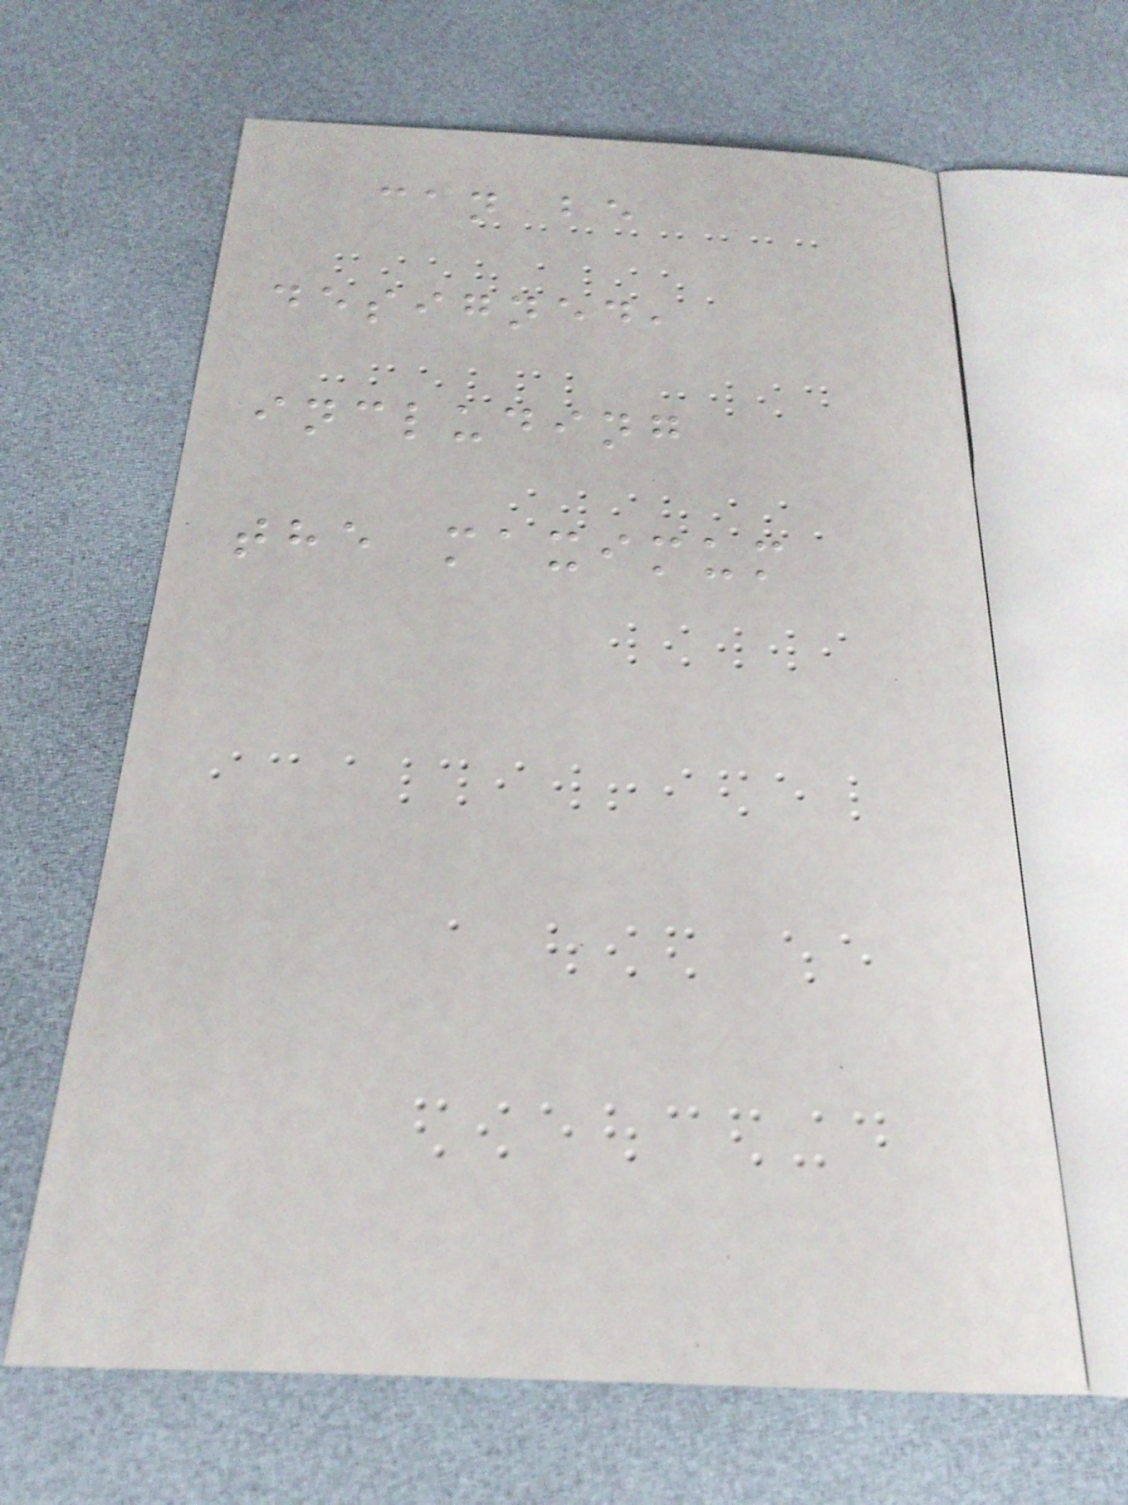can be
designed,
including
the maximum
